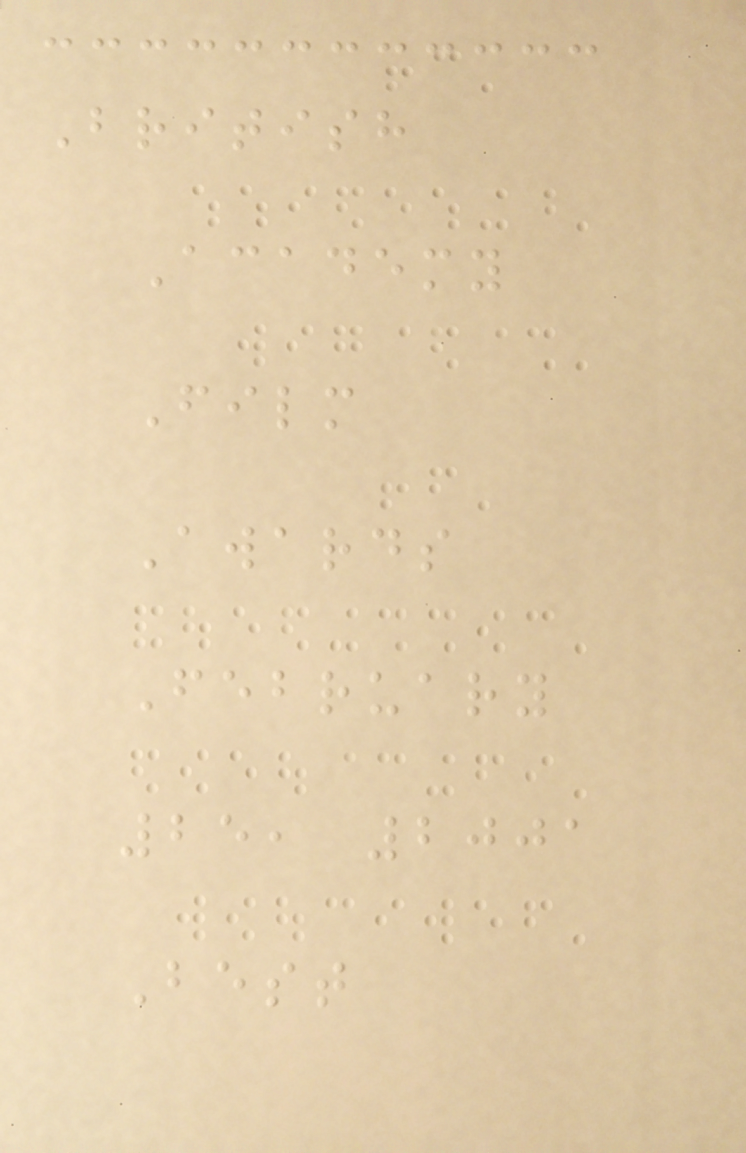British
Academy
Film
Awards
February
25, 2001
Best
